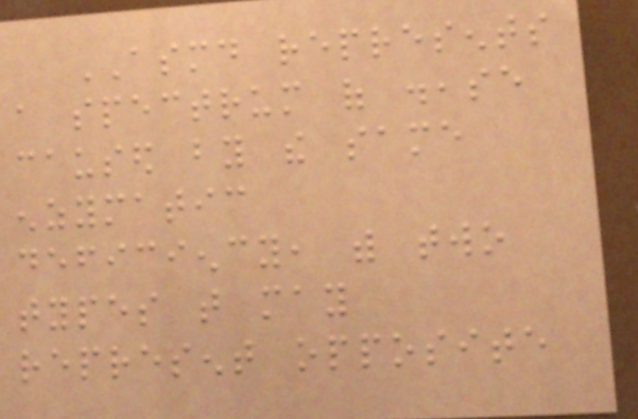ASMD represents
a spectrum of disease
caused by the same
enzymatic
deficiency, with two
types that may
represent opposite
